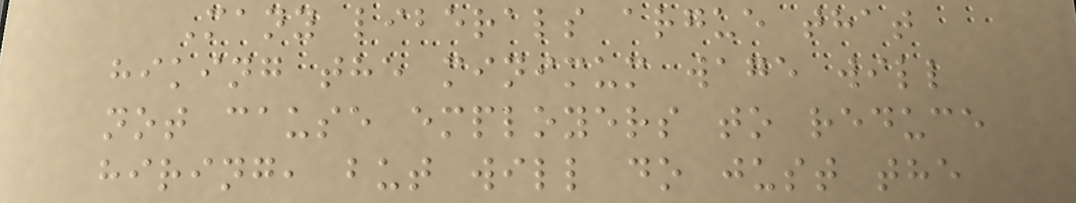Many liberals argue that
hiking the minimum wage will
not cause employers to reduce
hiring, but will do just the
